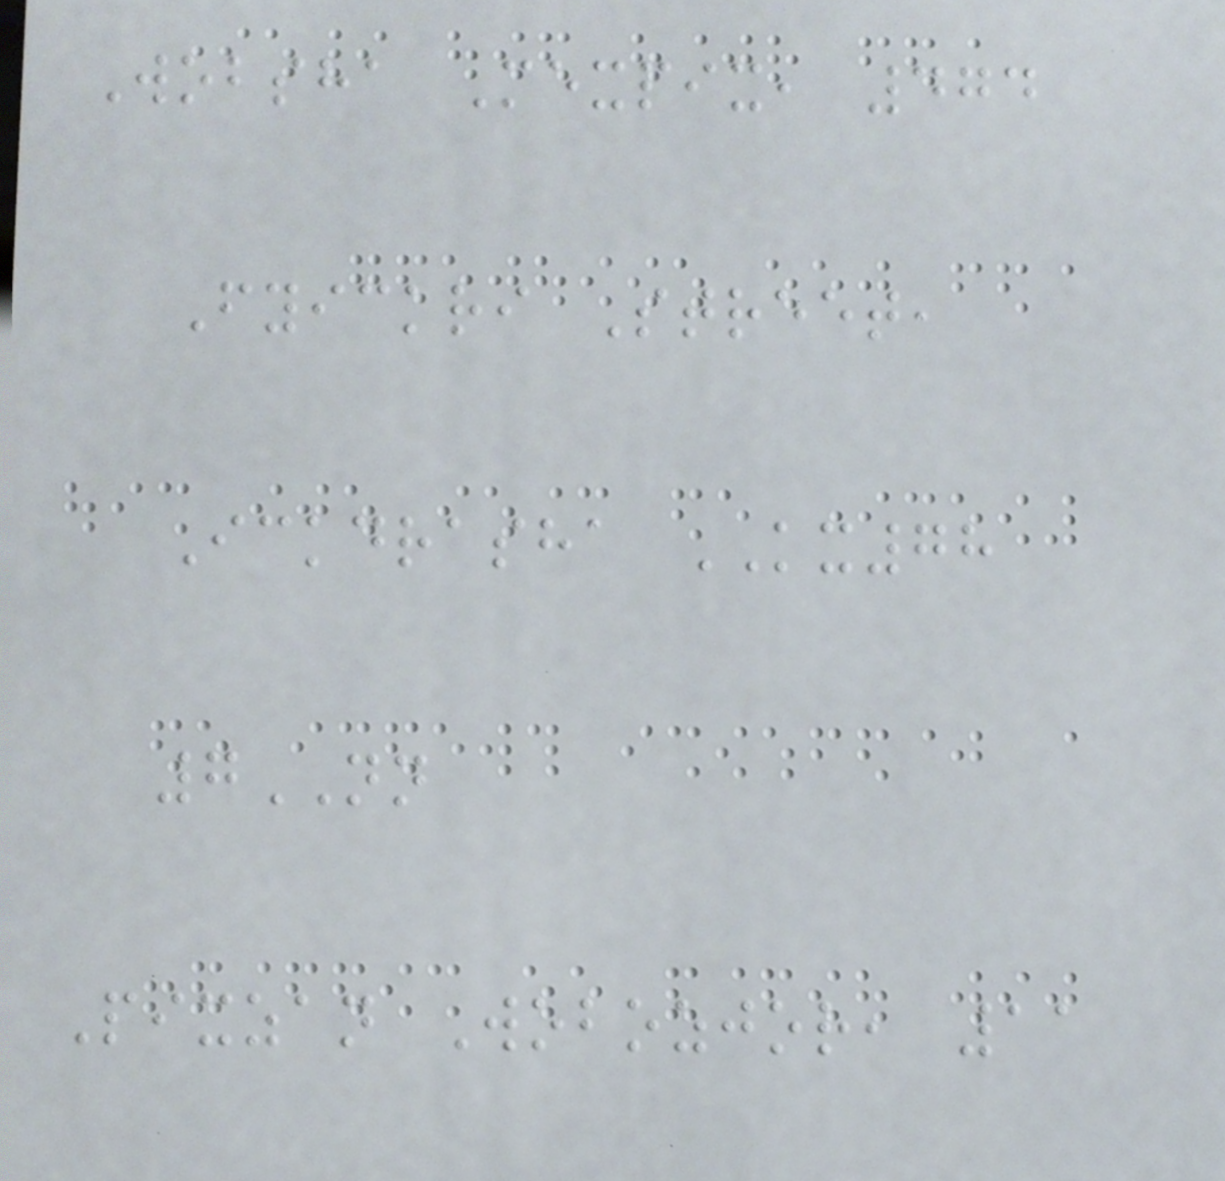Wobsha Mexpix, 474
Fyickri Street,
Ickdrasha KX78
7NN
Pixzan Wobozjor, 11
